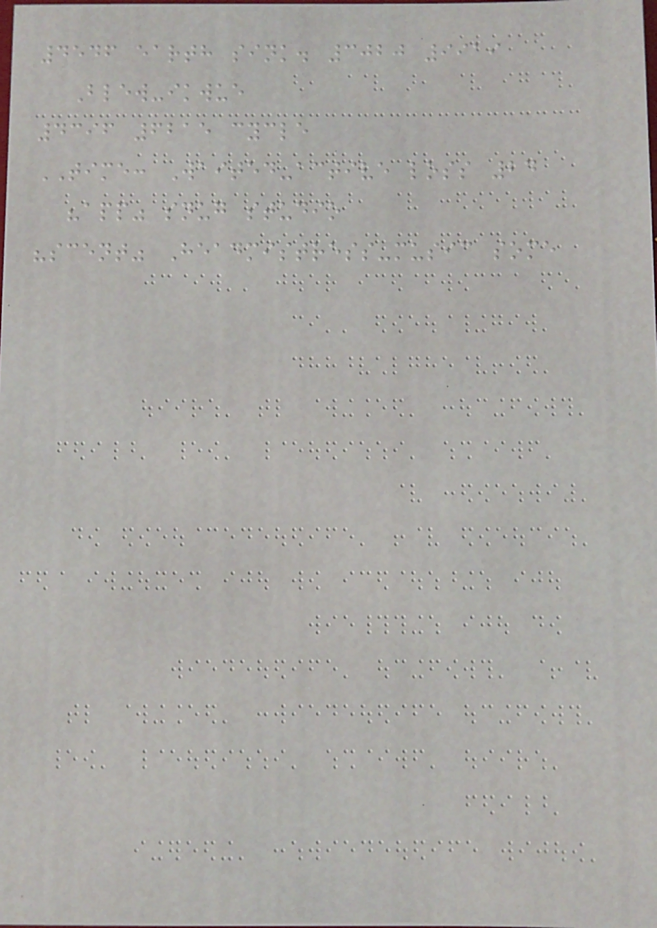4546 earth sink. 3020 9919
Blew-ikwue
4396 6215 cycle
TIME: Waited-active loss 24
"app" snug studio
"scent" Headmistress-music some
